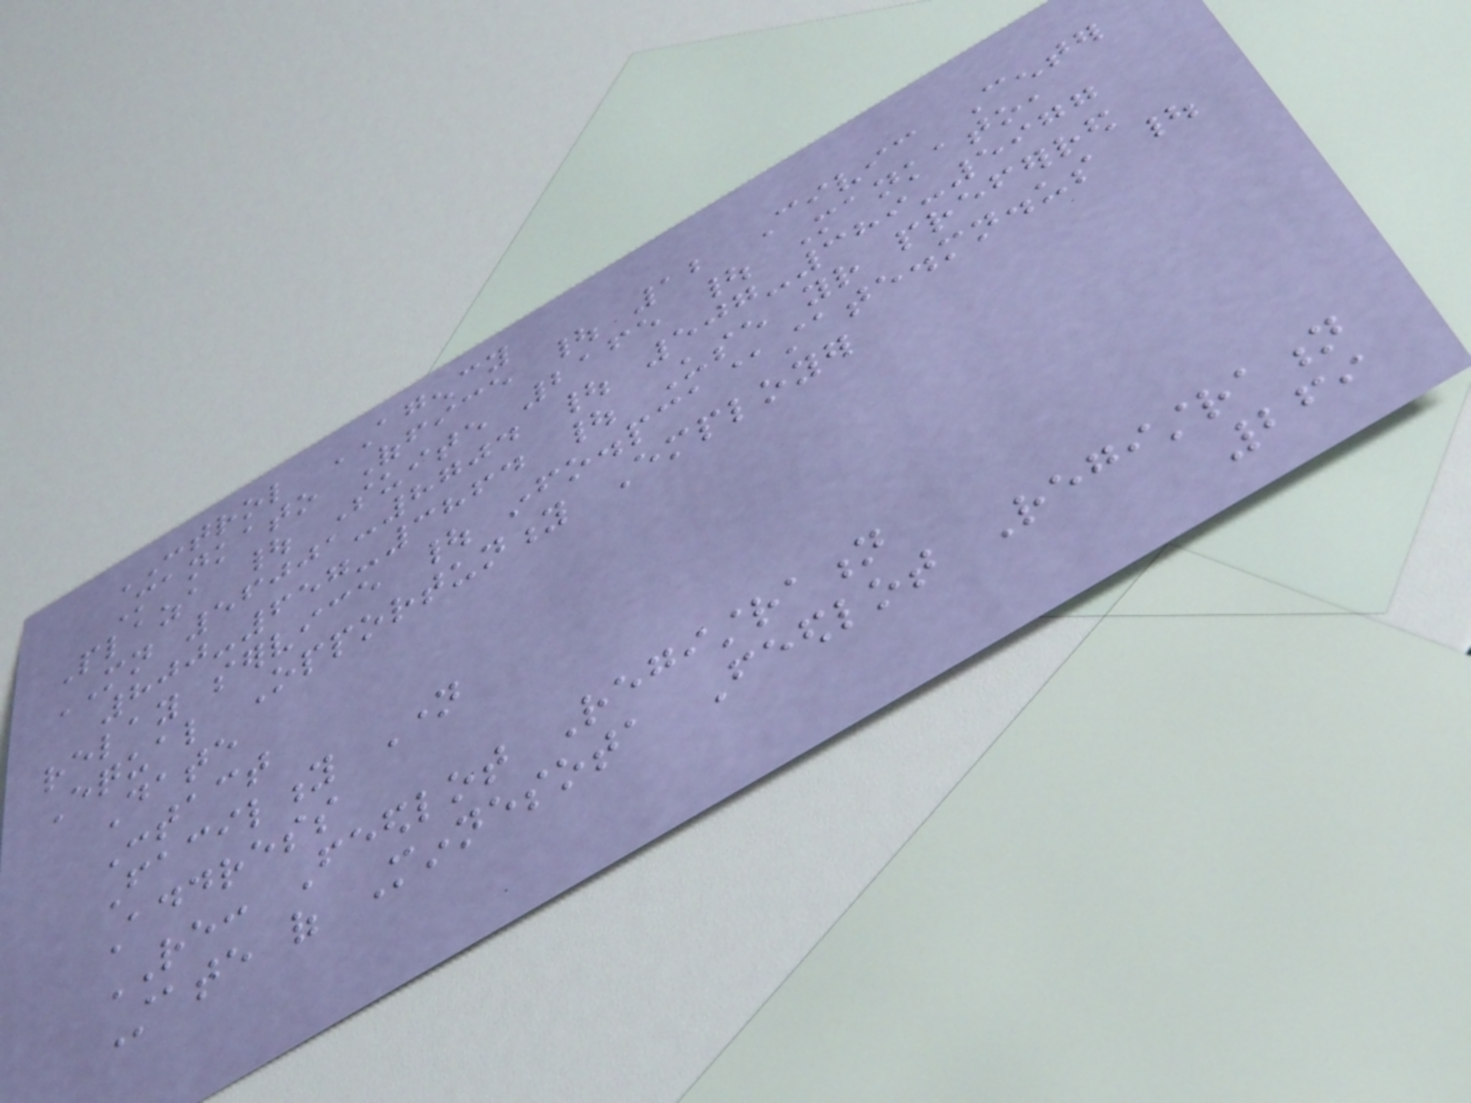CONTROL AGENCY
Mankato Office | 12 Civic Center
Plaza | Suite 2165 | Mankato,
MN 56001-8704 | 507-389-5977
800-657-3864 | Use your preferred
relay service | info.pca@state.mn.us |
Equal Opportunity Employer
Date
Contact
Facility Name
Address
RE: Feedlot Registration
State of Minnesota Feedlot Registration
269
